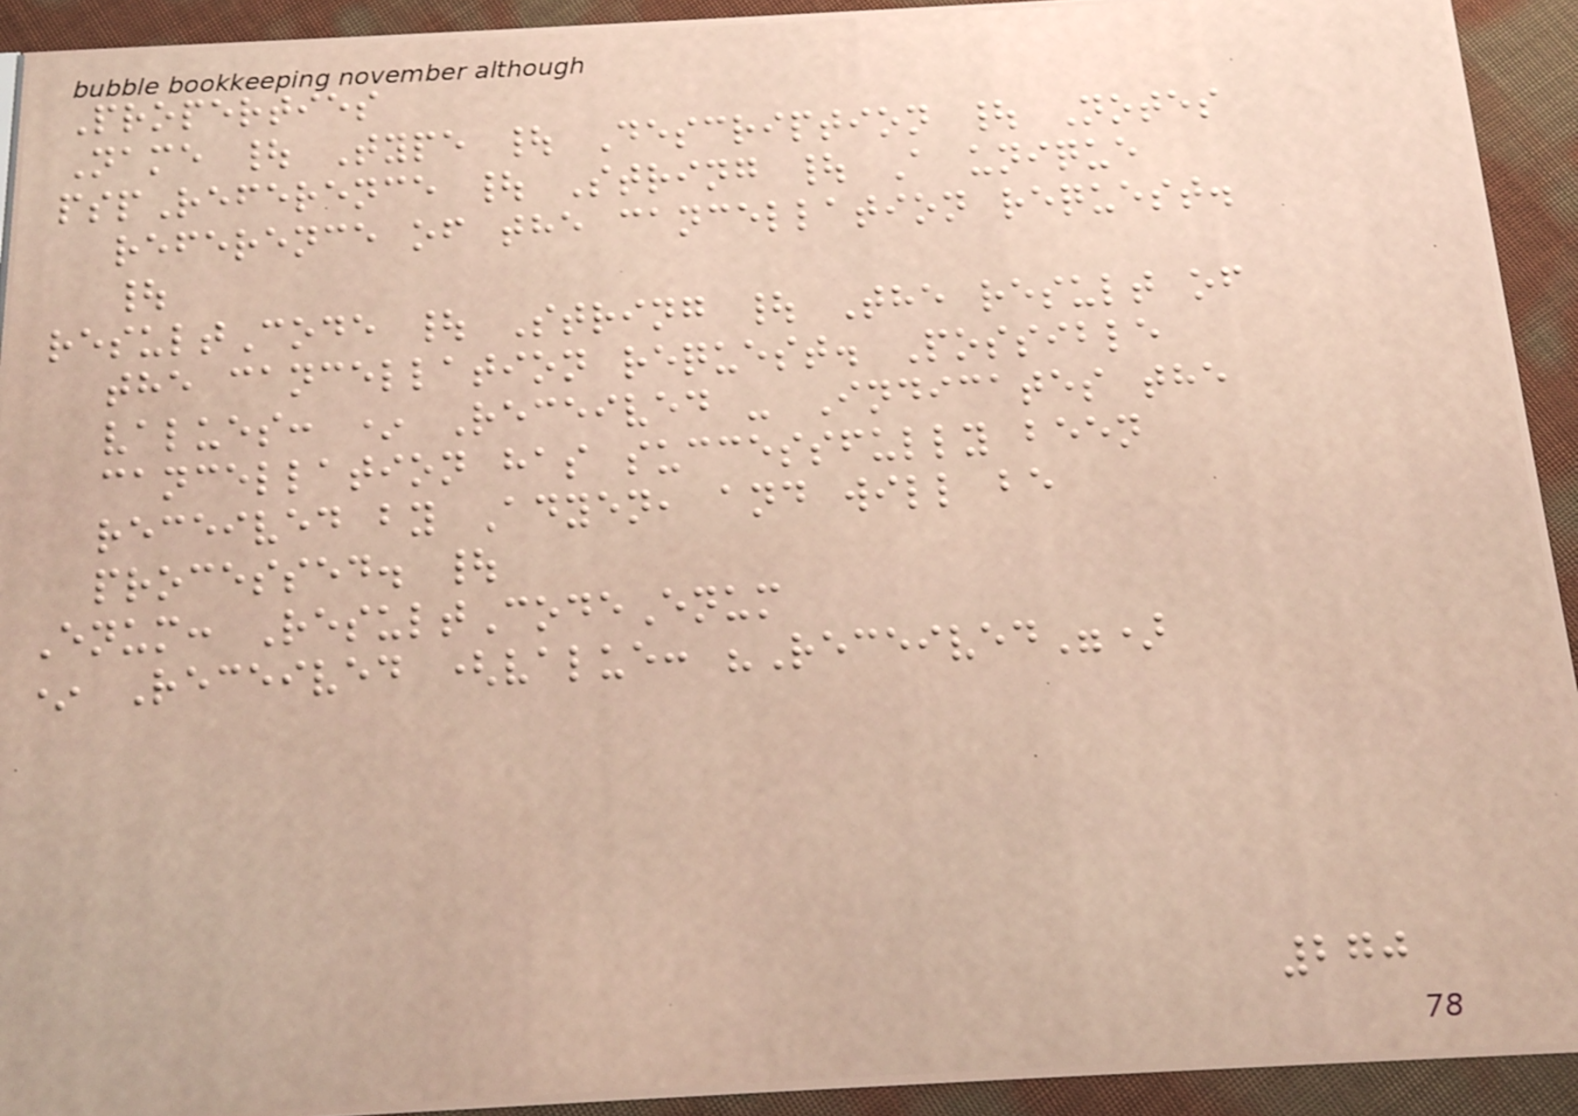Properties
Name | Type | Description | Notes
pspReference | String | A unique
reference of the cancellation request.
|
resultCode | String | The result of
the cancellation request. Possible
values: * Received - Indicates the
cancellation has successfully been
received by Adyen, and will be
processed. |
Enum: ResultCodeEnum
* Received (value: "Received")
270
